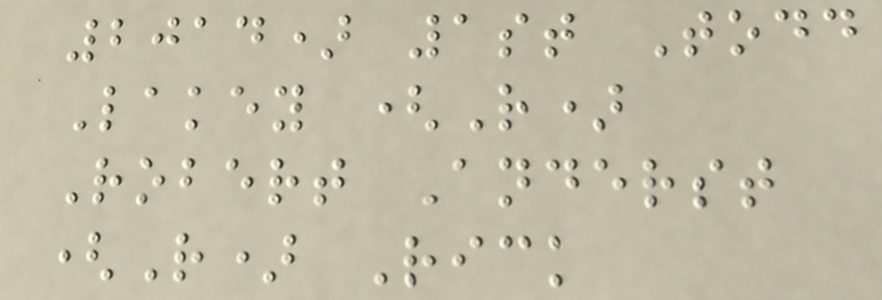2014) 1st Todd
Lakey (R)
Robert Anderst
(R) Rick
